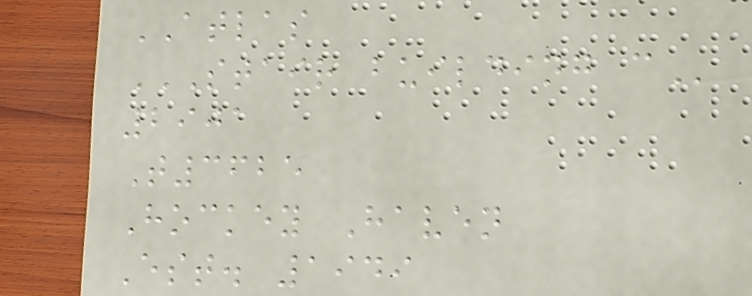ATLAS
STAIR BUILDING C
2901
T3625
Hockey Haven
Est. 1949
